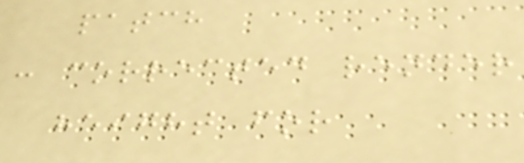patch
: corrected render
height for
